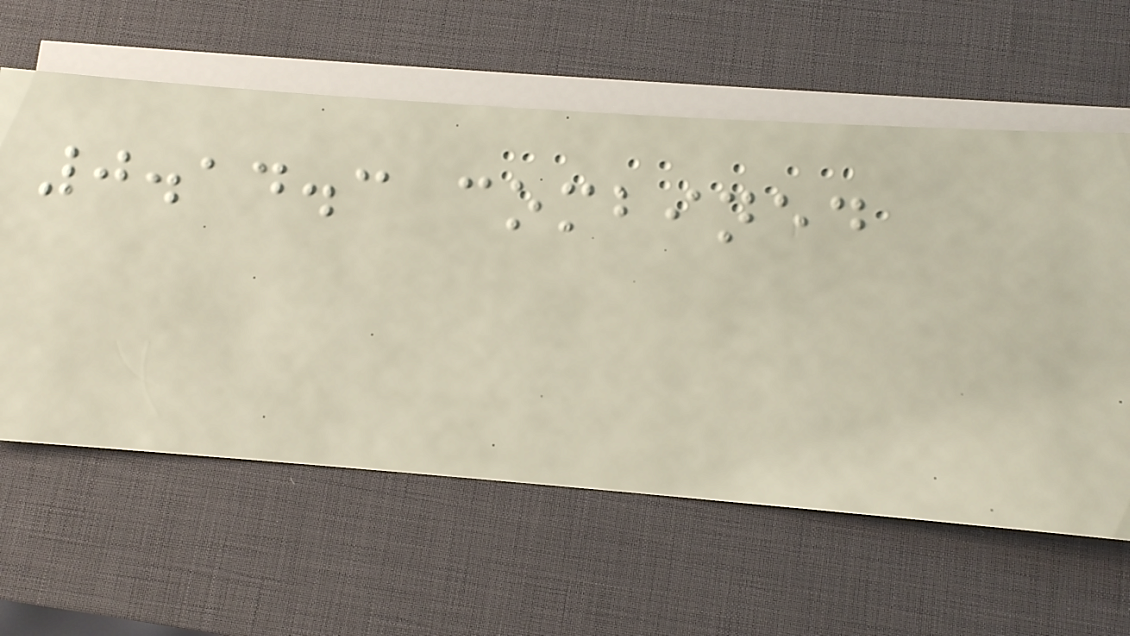0.14.3 combined
